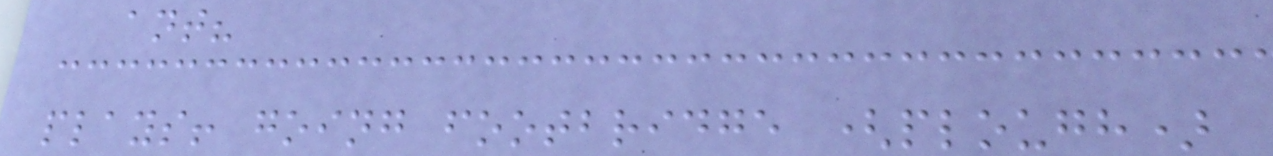ant?
plays! going footbridge (plough)
